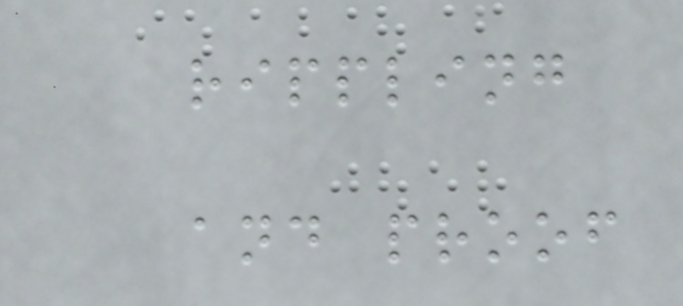rippling
and proof
